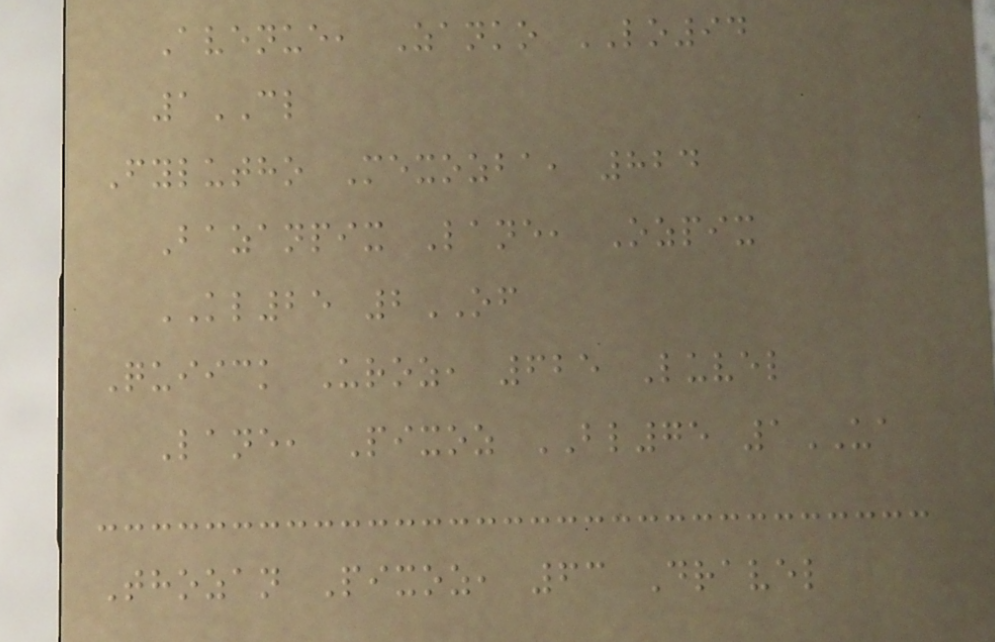Avenue, Zanko LO94
1CL
Fylutho Mexozba, 824
Bazanpix Lane, Ozpix
KL25 2OF
Quiick Uroz, 625 Luvel
Lane, Pixoz BL75 1UA
Thozan Pixoz, 63 Dravel
